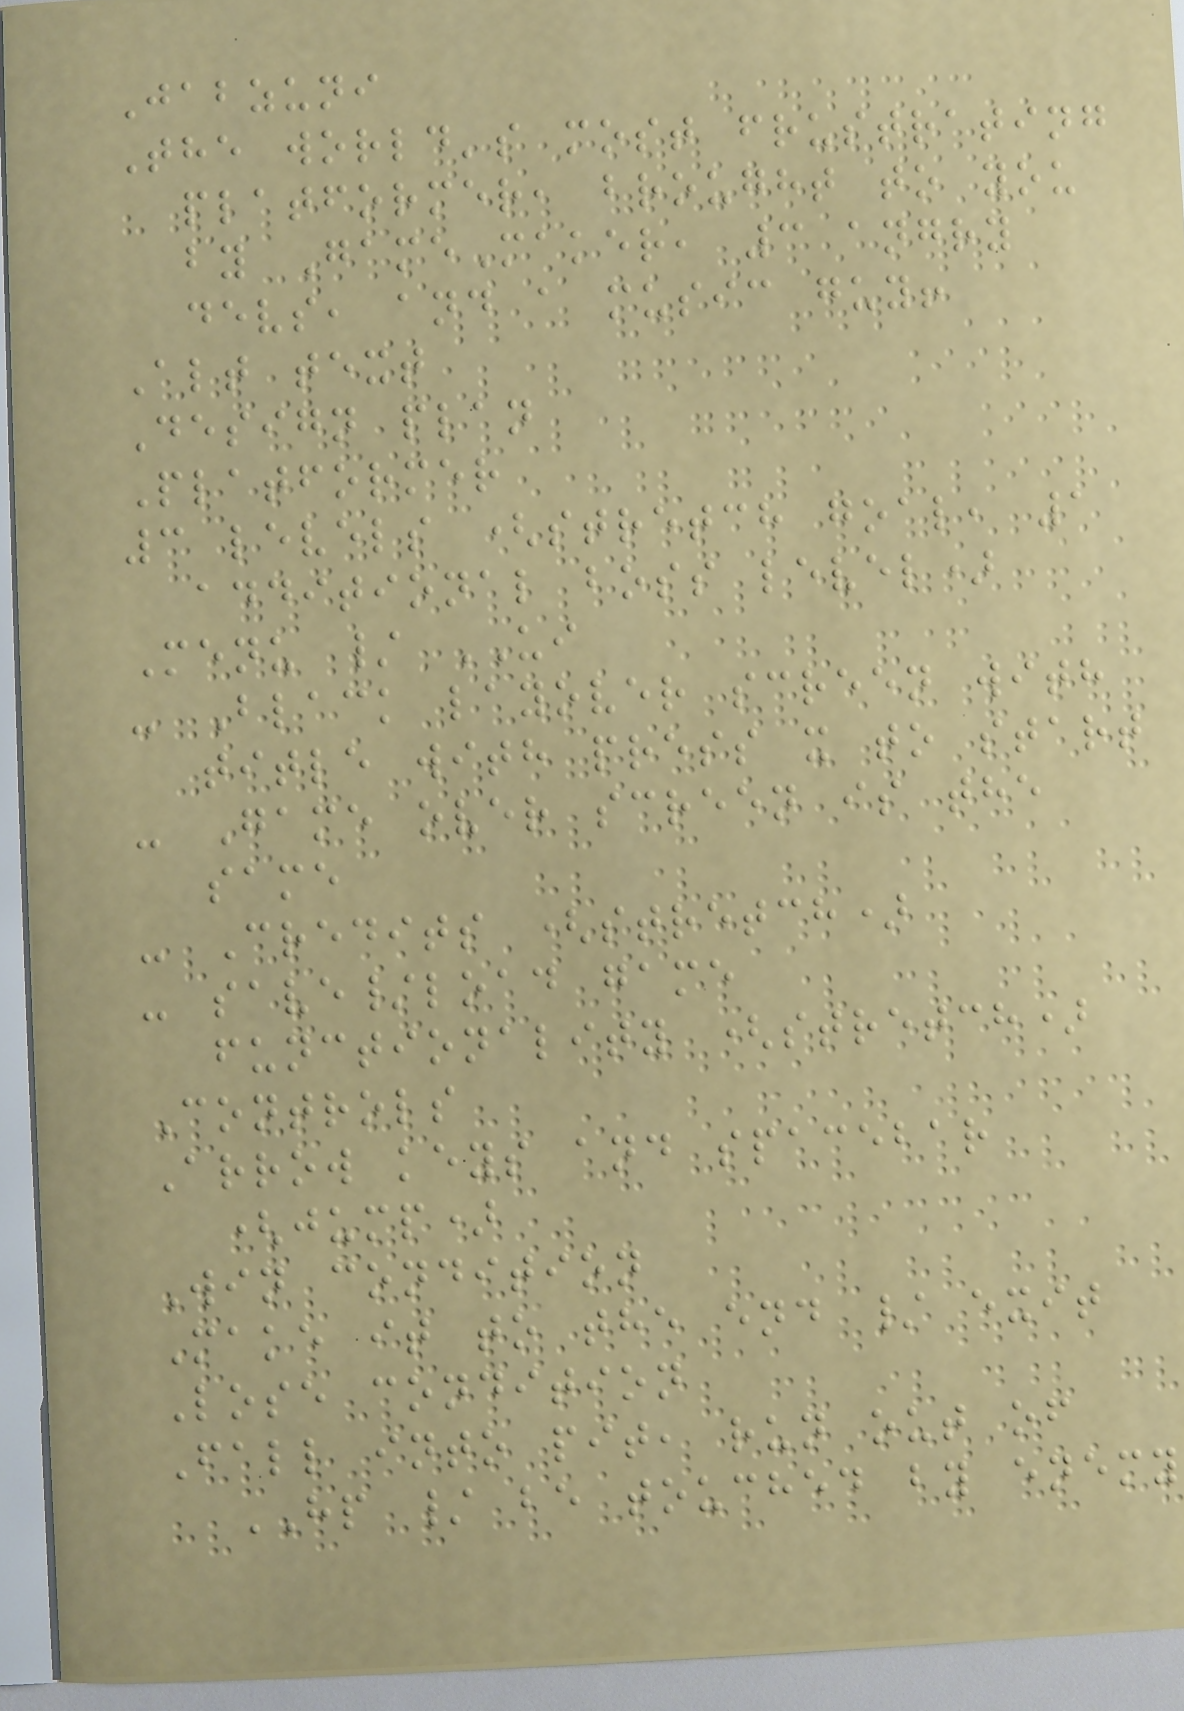Jabzuni
The world's most frustrating
platformer, brought to you
by GameMaker, 3 angry
devs, and a music guy!
Alt text
Design plan
Platformer
3 levels (stretch goal, 1
additional boss level)
Menu / UI
- Black layover screen with
title with press x to start
- Game over screen is the
same
- Credits (stretch)
- save/load game
functionality (stretch)
Controls
Arrow keys and spacebar
(jump)
Win condition
Make it to the end / exit
Lose condition
Fall into pit, run out of
HP / be touched by enemy
